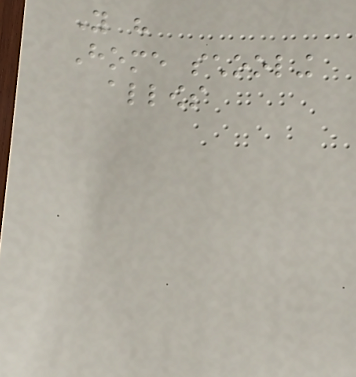You have
Home schooling
allows
